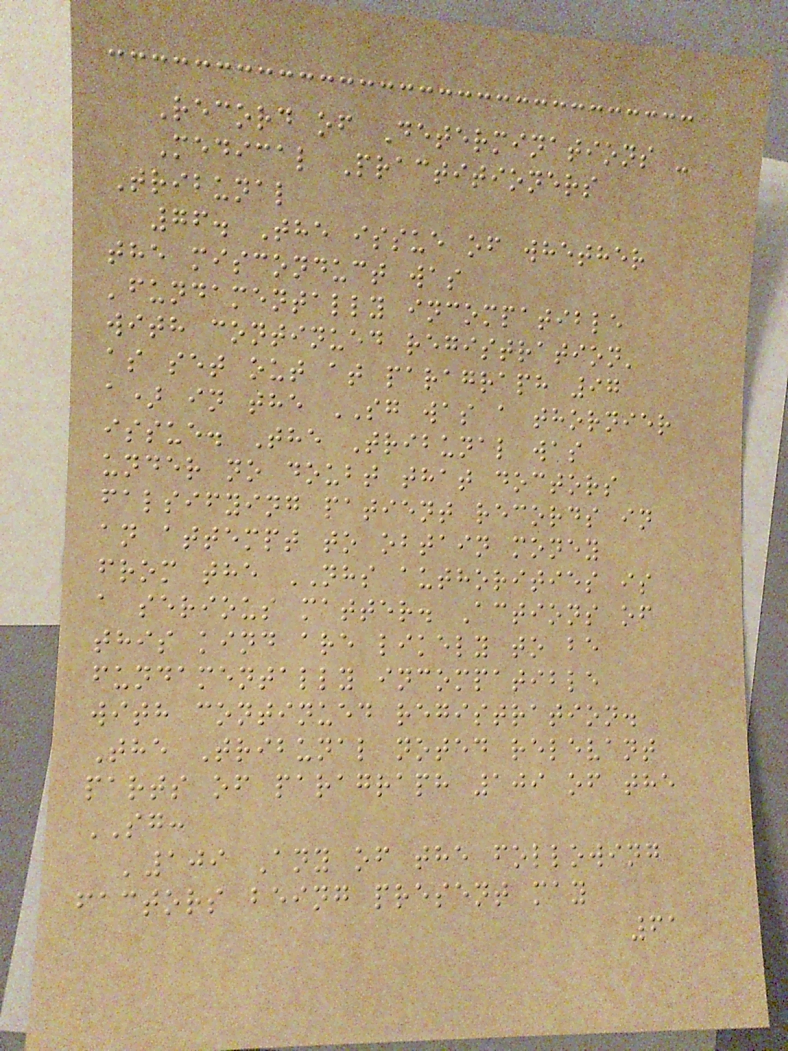Record of Determinations -
Medical Practitioners
Tribunal
76. The issue of whether
the misconduct was
'fundamentally incompatible
with continued registration'
as set out at paragraph 97
a) in the SG was a thornier
issue. The Tribunal was
under no doubt that doctors
falsifying patient records in
an attempt to obtain money
from the NHS authorities is
a serious matter. Actions of
this kind are likely to be
fundamentally incompatible
with continued registration.
The Tribunal noted relevant
parts of paragraph 109 of the
SG:
'109 Any of the following
factors being present may
61
